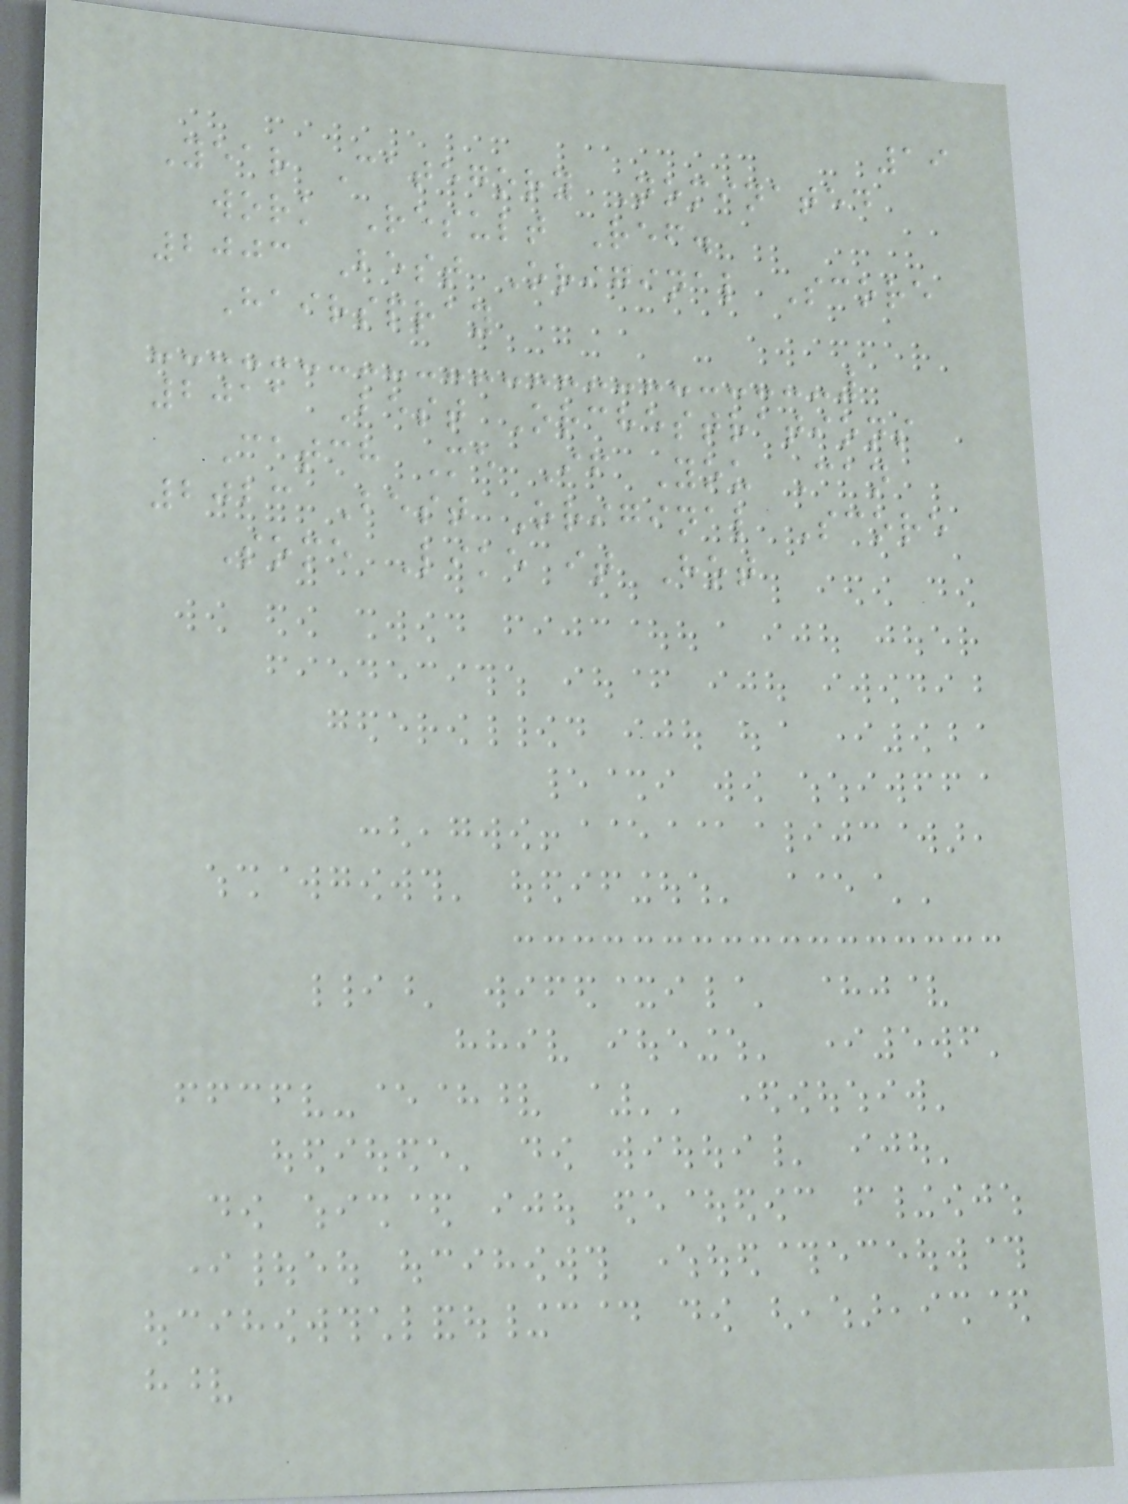19
Year Category Nominated
work Result Ref.
2003 Best Original Score
Hairspray
2011 Best Orchestrations
Catch Me If You Can
2023 Best Original Score
Some Like it Hot
